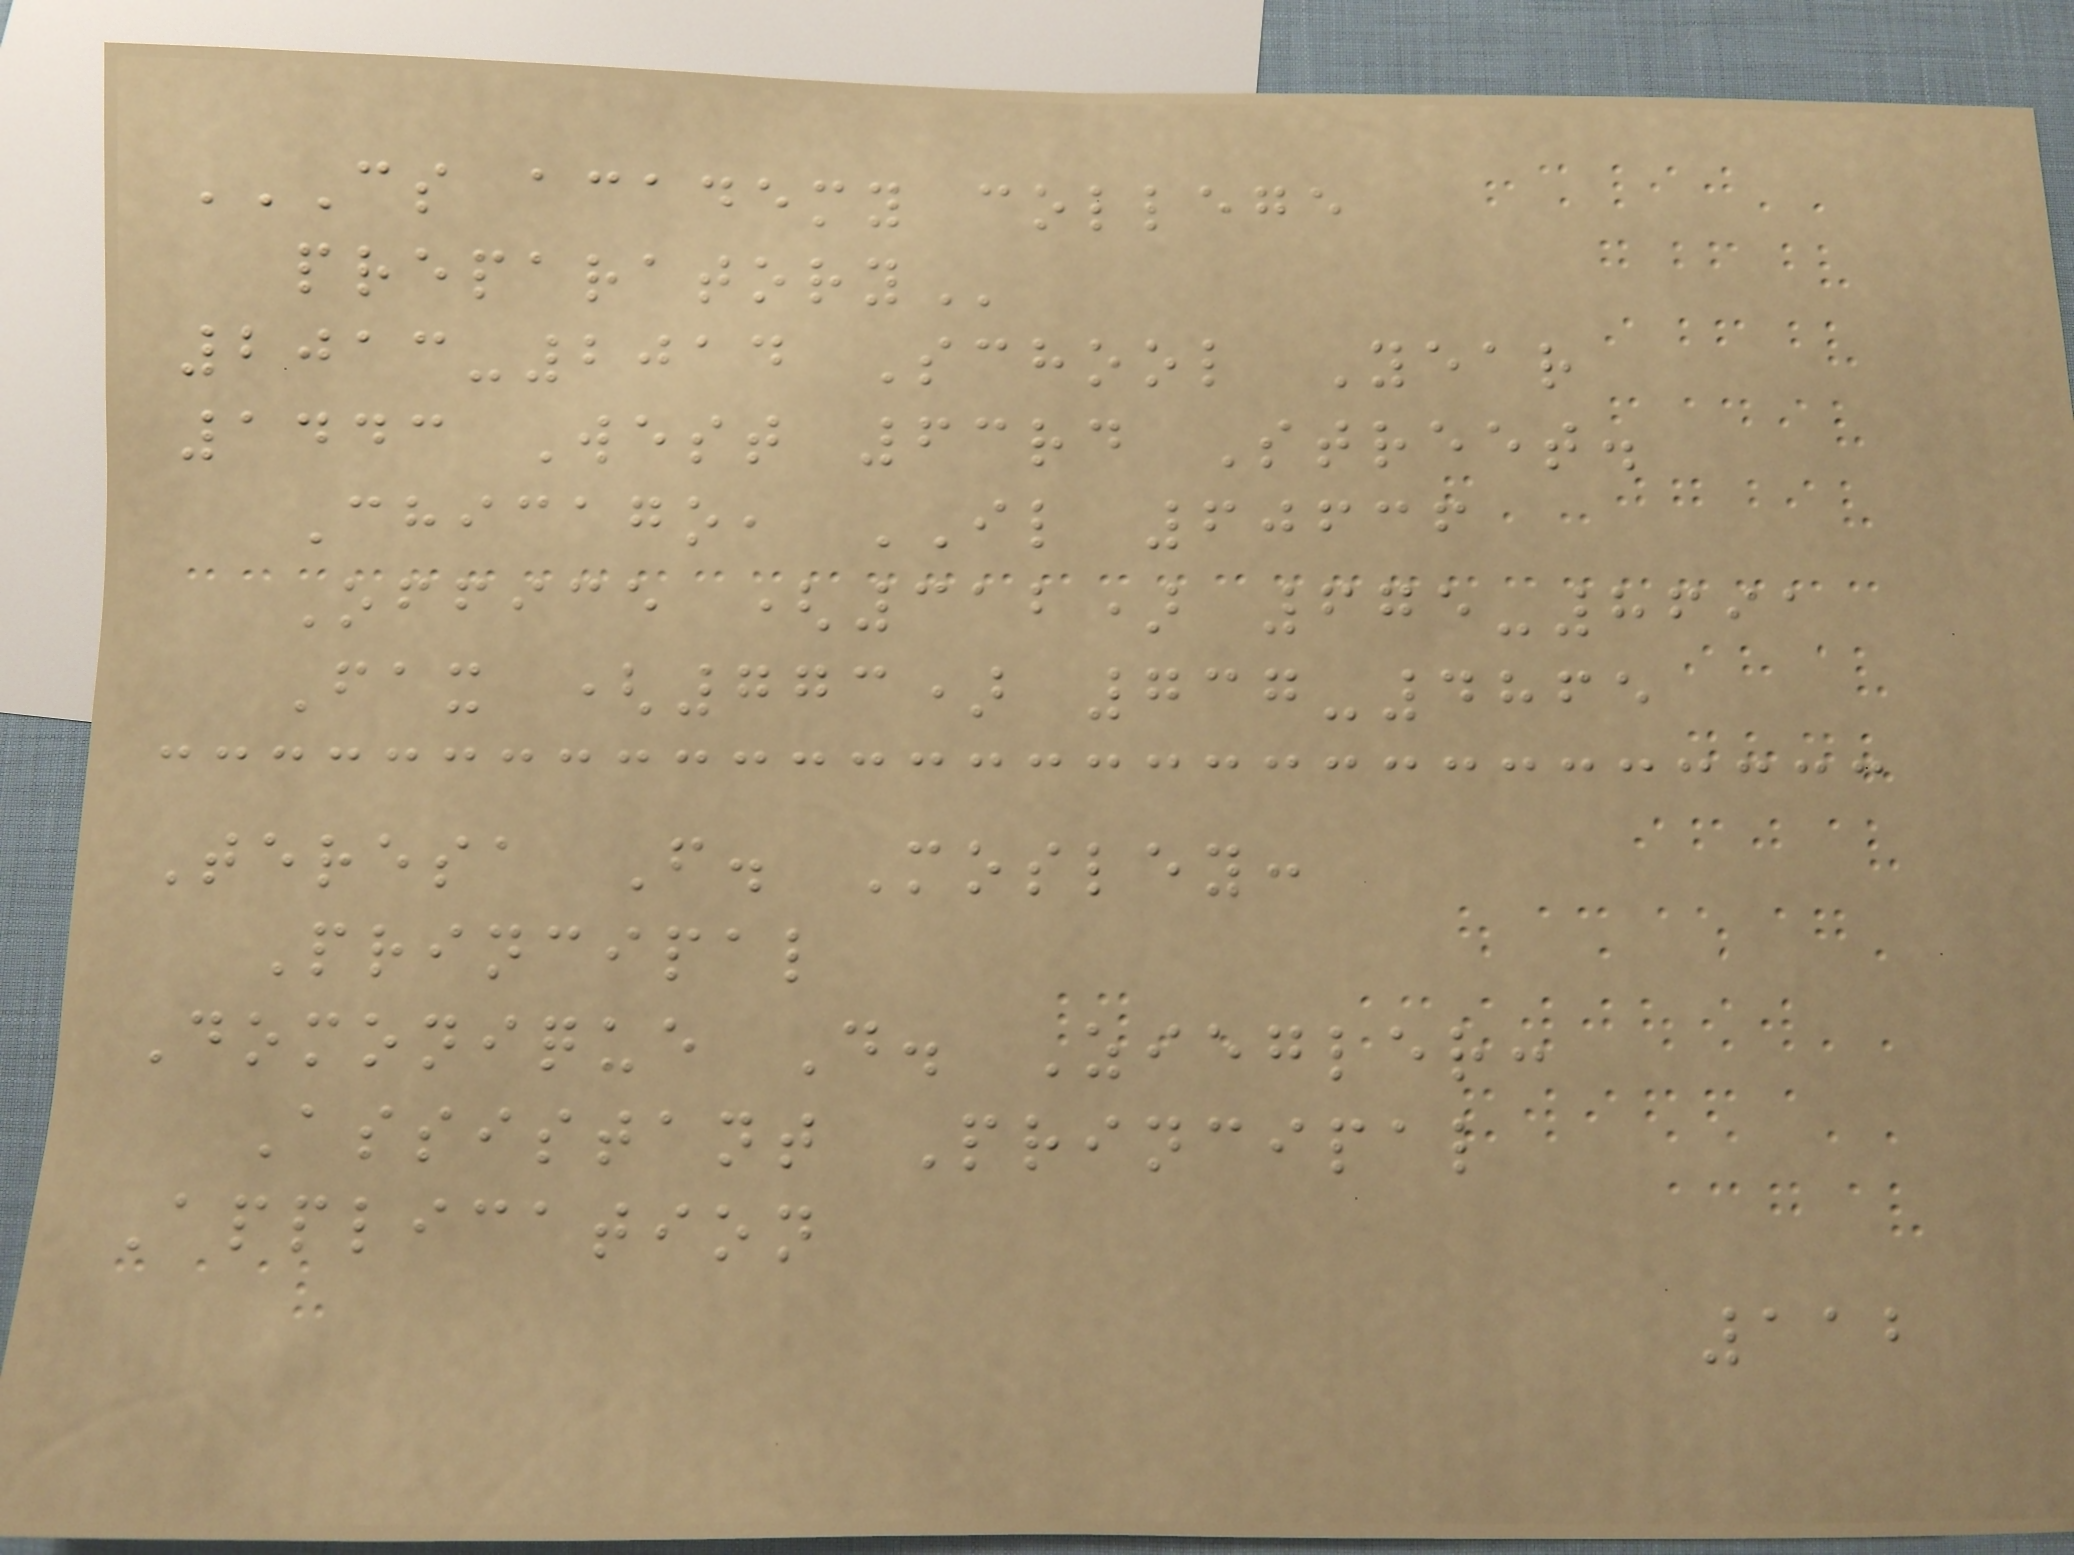CS ACADEMY COLLEGE
PREPARATORY
2013-2014 School Year
1443 West 63rd Street.
Chicago, IL 60636
Office (312) 675-8691
Fax (773) 737-4865
Teresa F. Mosley:
Principal
Domonique D. Ziegler:
Assistant Principal
Application
112
